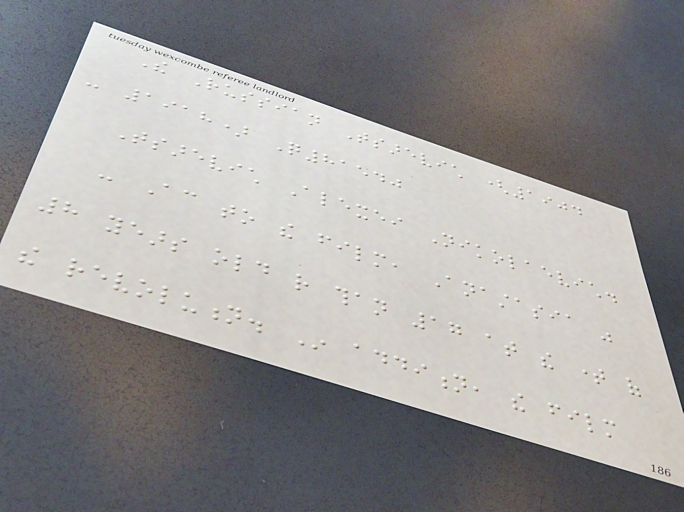The Russian Tsarevich (1904
- 1918) Q81540
Tsarevich Alexei Nikolaevich.
- According to the film, Anastasia was
8 years old rather than 17 at the time of
the revolution. In addition, the film
